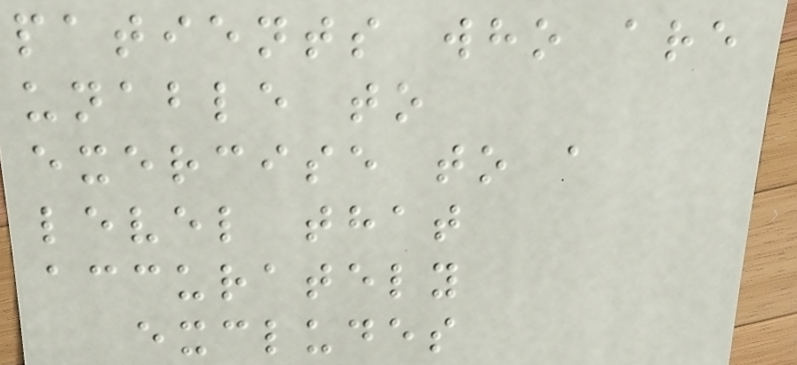patients who are
unable to
exercise to a
level that
accurately
excludes
